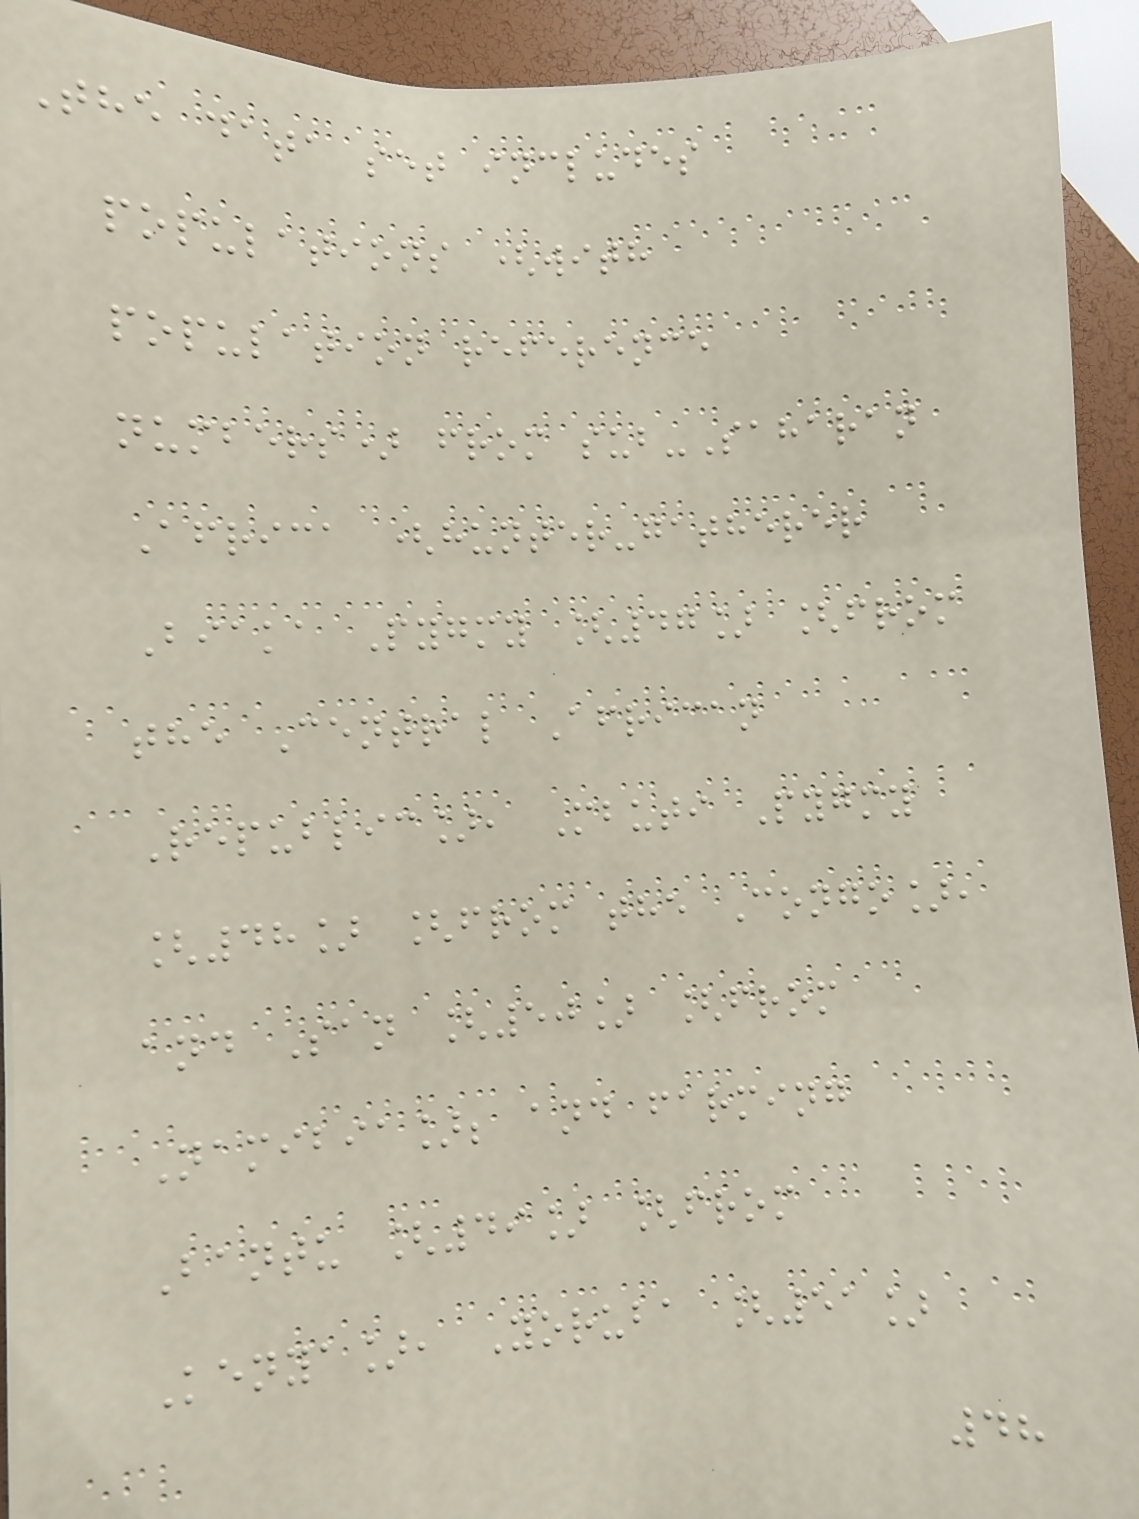The data set includes
populations (with
population reference
numbers) from sub-Saharan
Africa (hunter-gatherer
Biaka Pygmy [47] [from
the Central African
Republic], Mbuti Pygmy
[48] [from the Congo],
and San [50] [from
Namibia]; and farming
Bantu [49] [from
Kenya], Yoruba [51]
48
